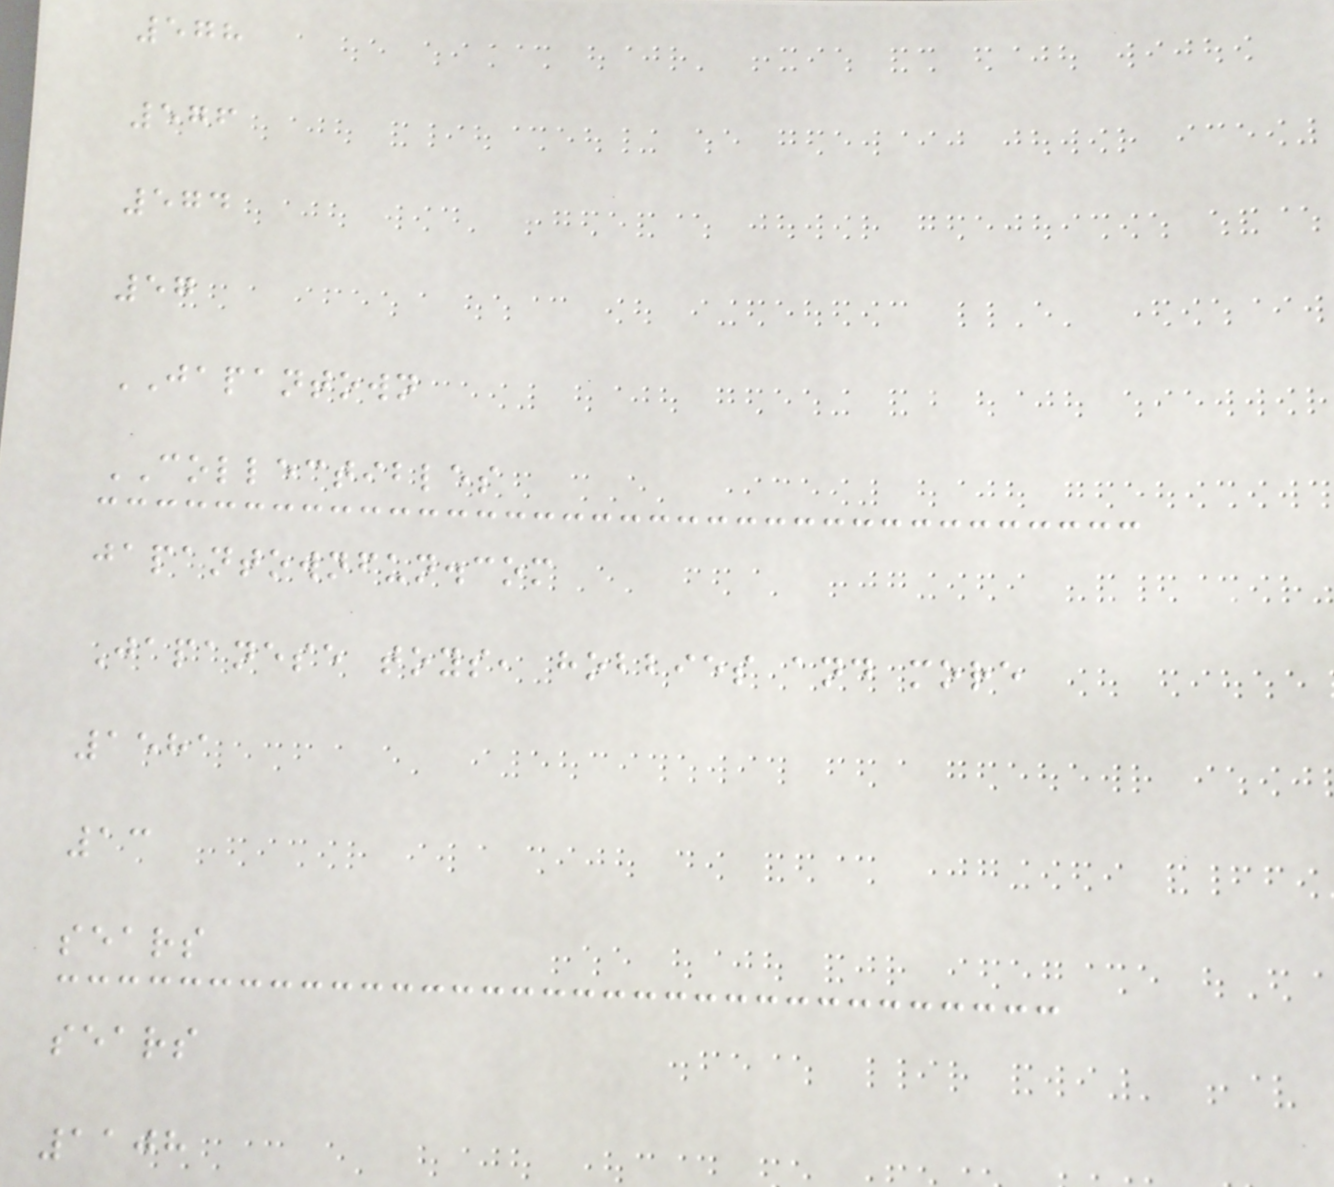578
576
574
57
JAPANTOWN
COLLECTIBLES
japantownfun.com
Japanese toys, hobbies and more
1581
13
sears
sears
1108
